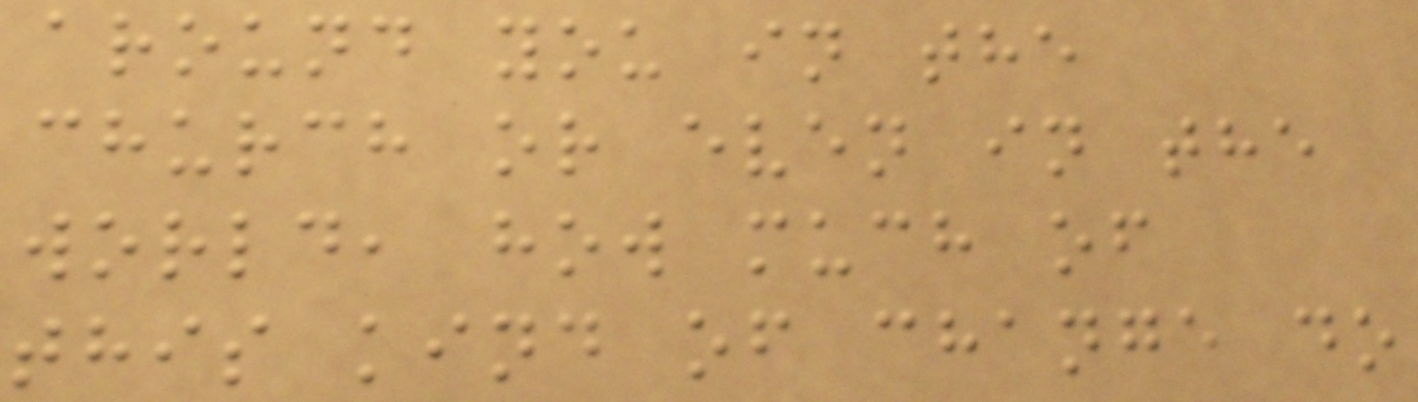around you in the
church or even in the
world, how much of
this kind of change do
